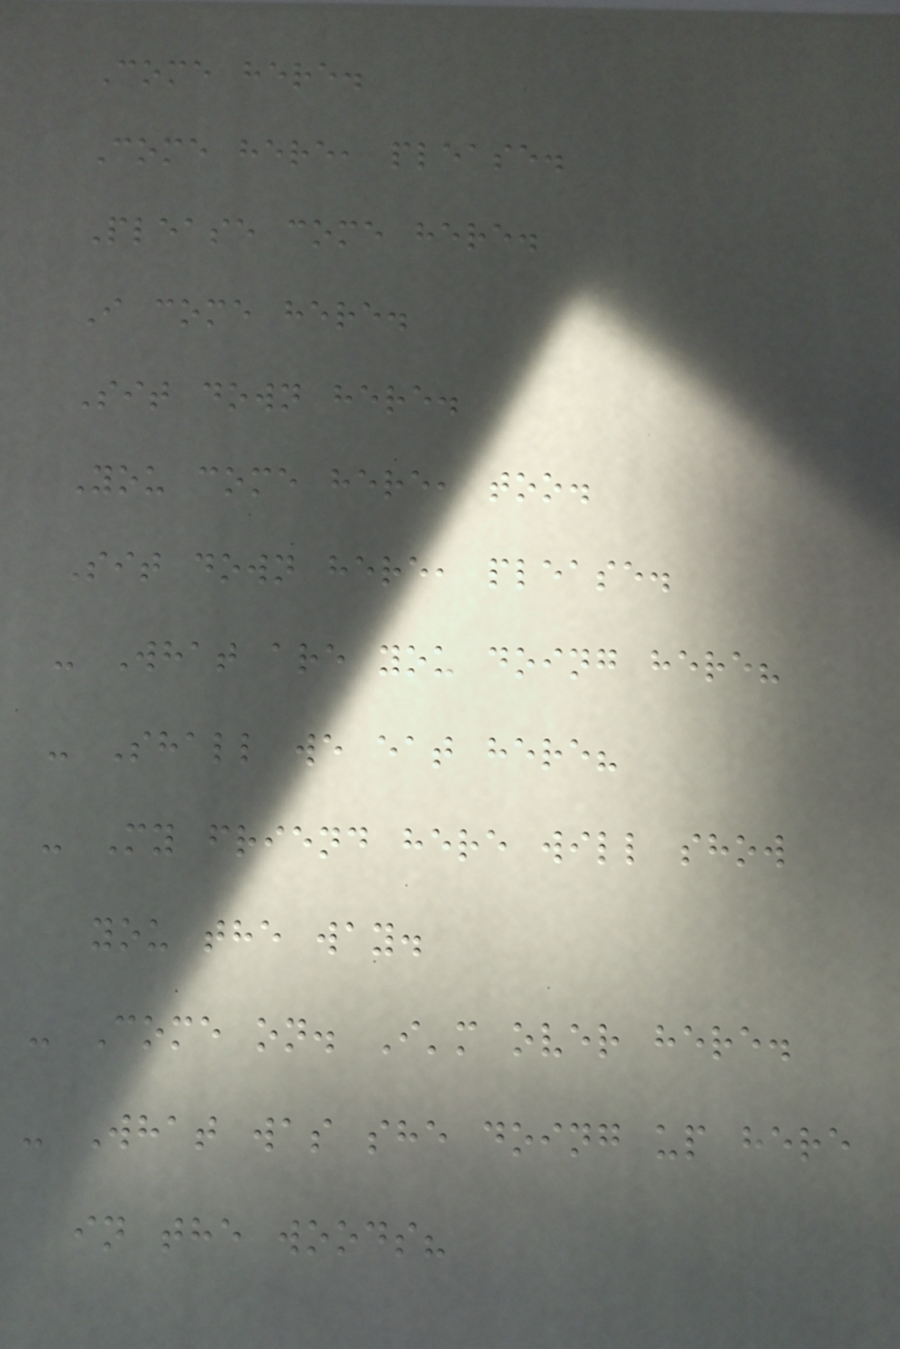Come here.
Come here, please.
Please come here.
I come here.
Sit down here.
You come here, too.
Sit down here, please.
- What are you doing here?
- Shall we eat here?
- My friend here will show
you the way.
- Come on. I'm over here.
- What was she doing up here
in the woods?
